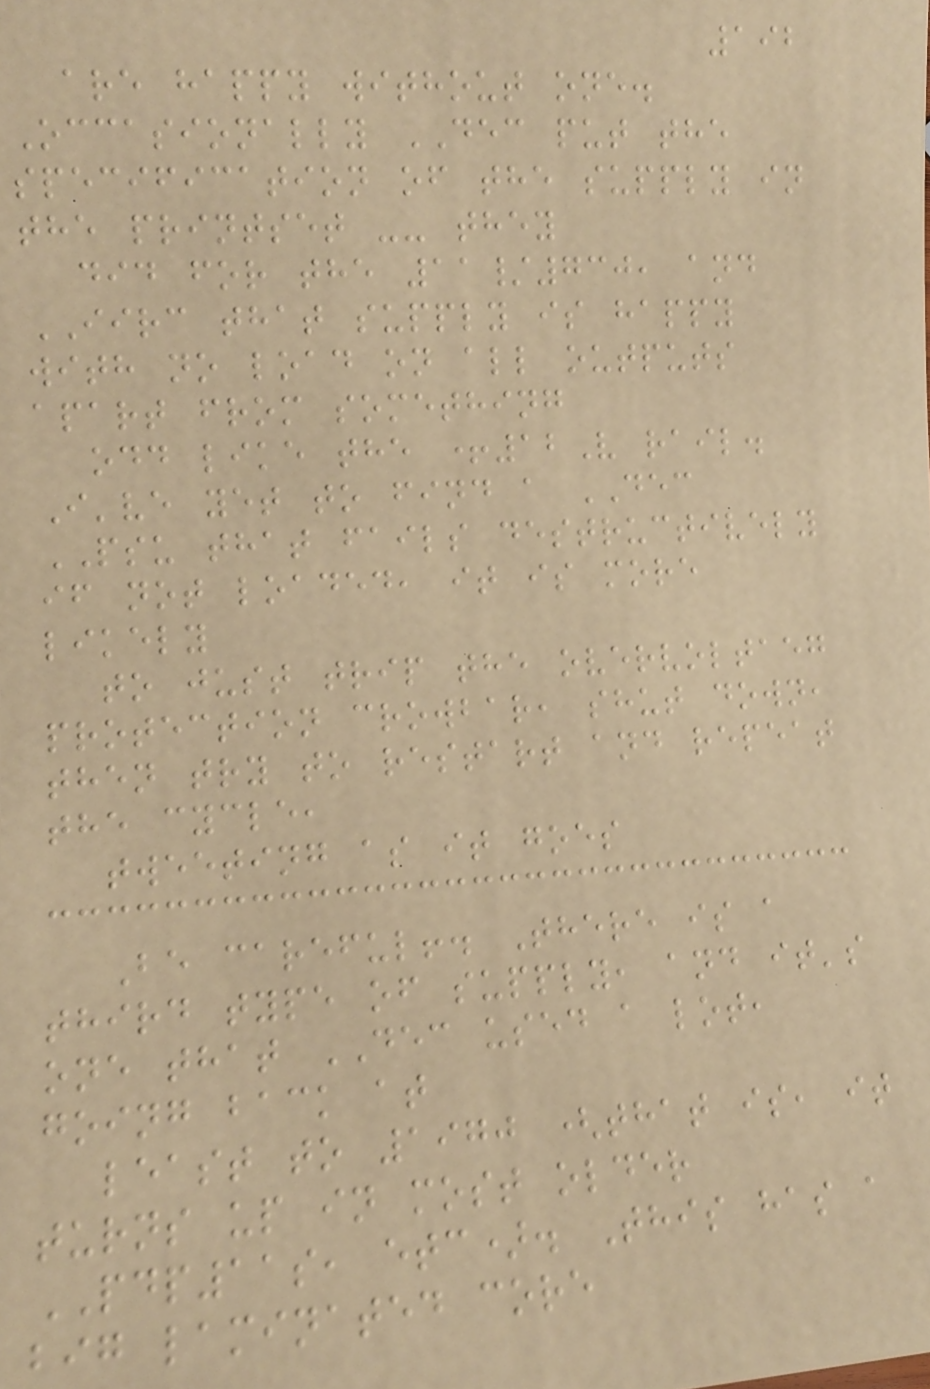192
are happy without one.
Occasionally DEC put the
specification of the supply in
the printset -- they
did for the 11/730, and
IIRC that supply is happy
with no load on all outputs
apart from something
odd like the +12V rail.
I've yet to find a DEC
PSU that fails destructively
if not loaded, it is more
likely
to just trip the overvoltaeg
protection crowbar, shut down,
then try to restart and repeat
the cycle,
tweeting as it goes
Be careful!. There is a
third type of supply, and it's
one that DEC used a lot,
going back at
least to 1970 (that is, it
turns up in most older
PDP11s, etc). This has a
big laminated core
